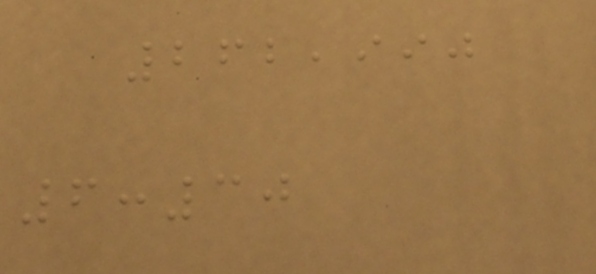262,990
6:30
